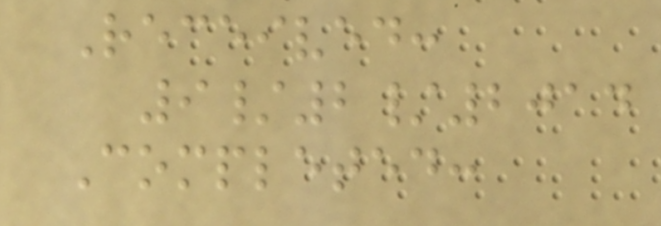Received:
9/2/2014
Completed:
